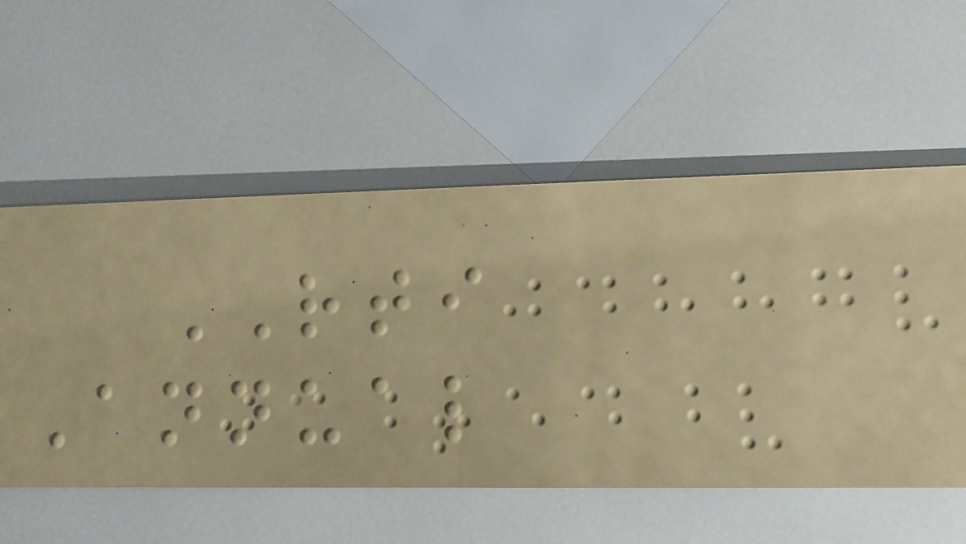RTI
Annual
